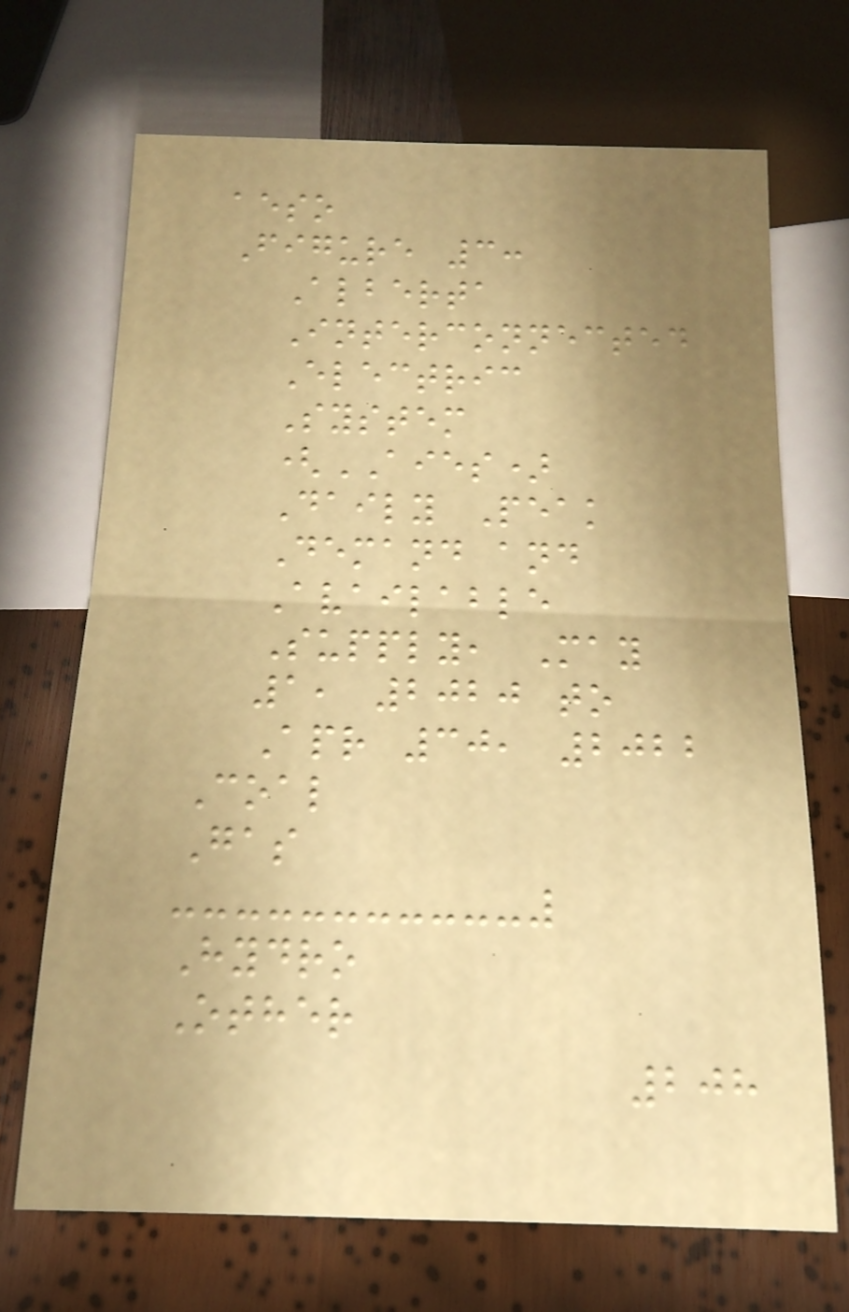aeso
Figure 3:
Alberta
Interconnected
Electric
System
(AIES)
Daily Peak
Demand and
Available
Supply, May
1, 2020 to
Apr 30, 2022
Coal
Gas
Hydro
Other
208
